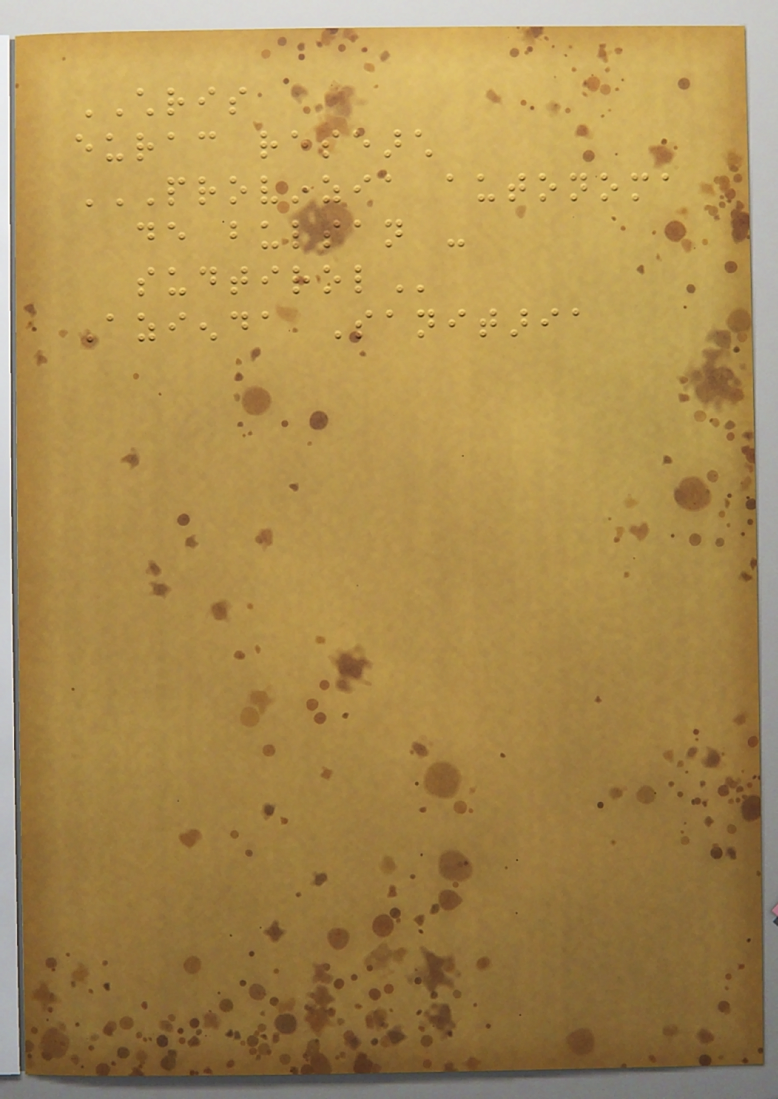CHRIS
eurac research
PROVINZIA AUTONOMA
DE BULSAN -
SUDTIROL
Azienda Sanitaria
